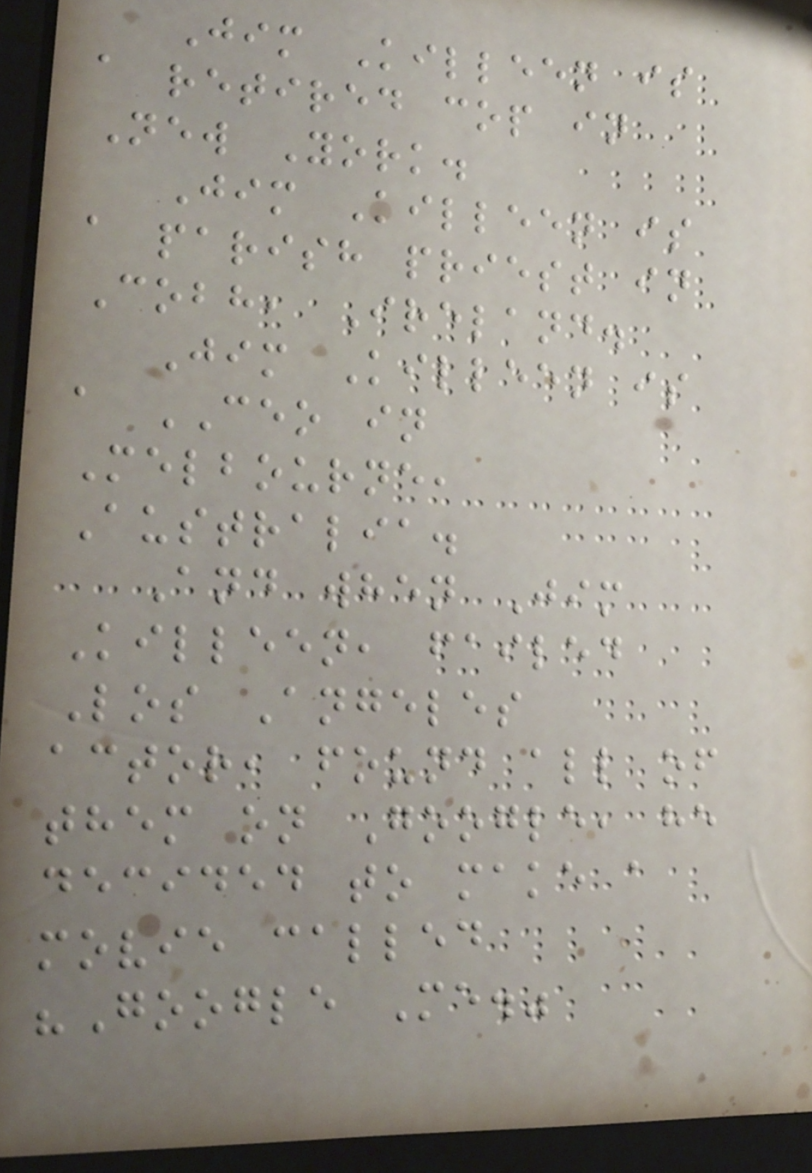Jim Killeen is
a retired cop in
New York.
Jim Killeen is
a parish priest in
Cobh, Ireland.
Jim Killeen is
a CEO in
Melbourne,
Australia.
And when Jim
Killeen, failed
Los Angeles
actor, found all of
them on Google, he
decided to make a
movie called
"Google Me."
